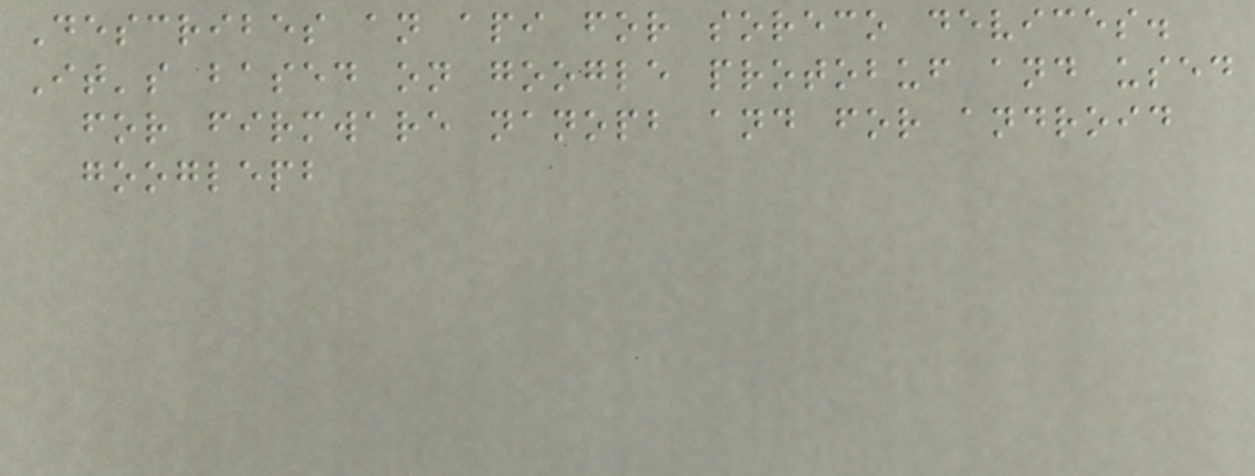Describes an api for soreco devices.
It's based on google protobuf and used
for firmware nanopb and for android
googlepb
